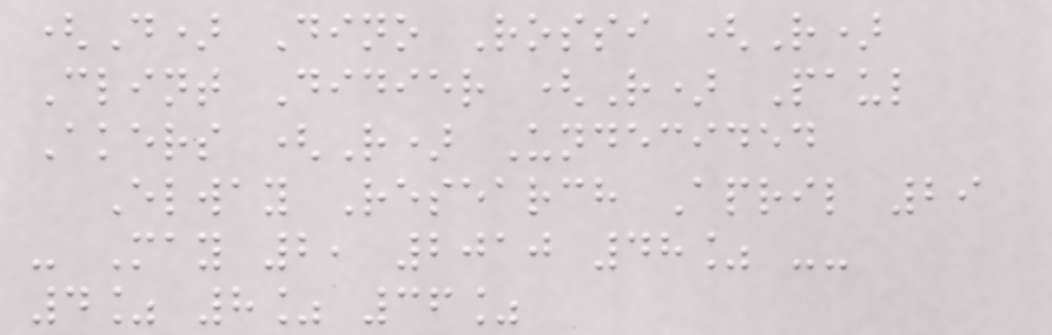(D) Dino Rossi (R)
Clint Didier (R) Paul
Akers (R) Undecided
Elway Research April 29
- May 2, 2010 48% --
4% 8% 36%
